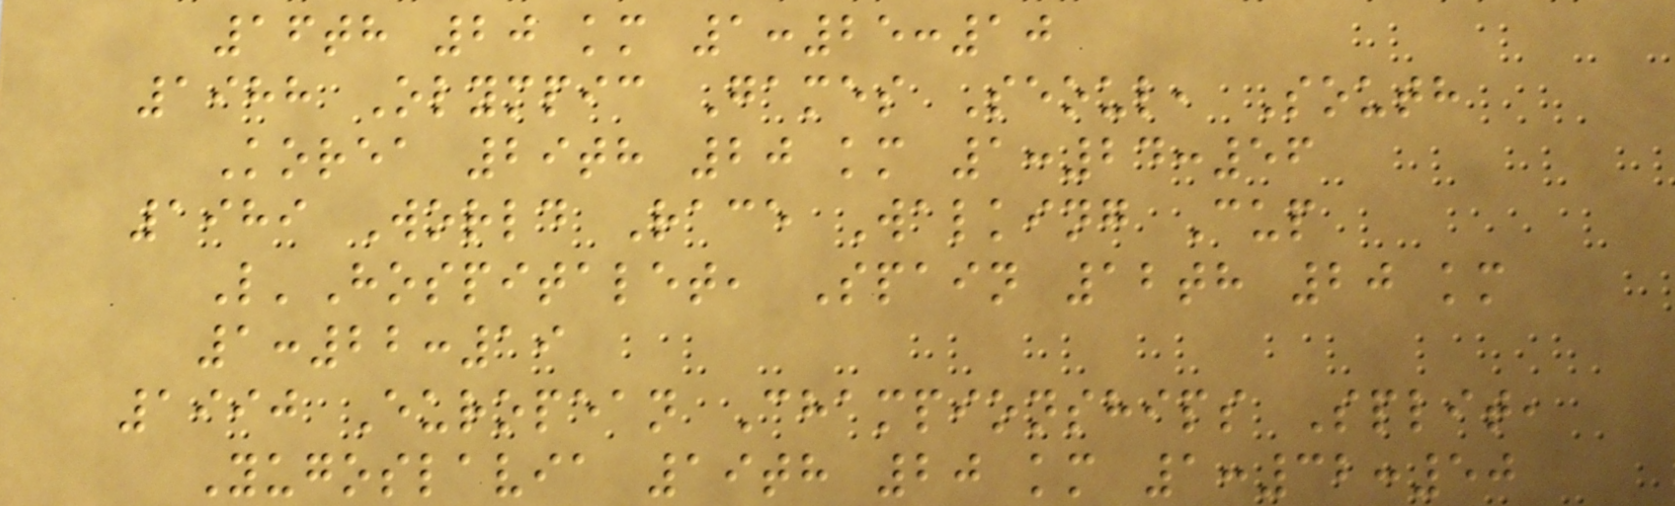16th 20 km 1:25:10
1988 Olympic Games Seoul, South
Korea 29th 20 km 1:24:56
1989 World Race Walking Cup
L'Hospitalet, Spain 12th 20 km
1:22:19
1990 European Championships Split,
Yugoslavia 19th 20 km 1:32:50
